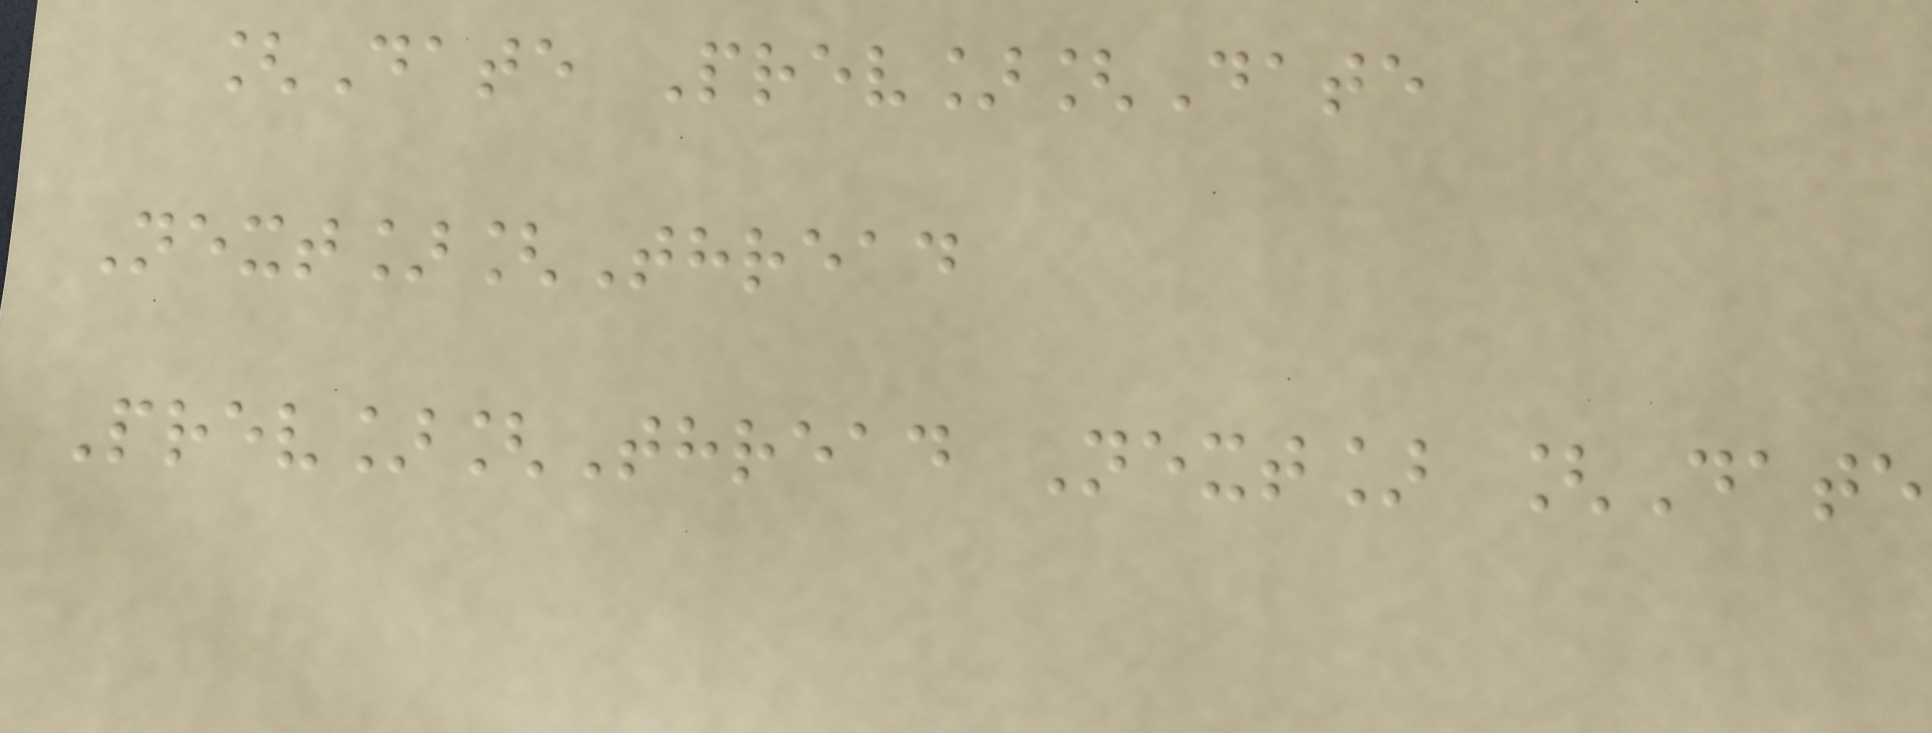[Date Prev][Date
Next][Thread
Prev][Thread Next] [Date
